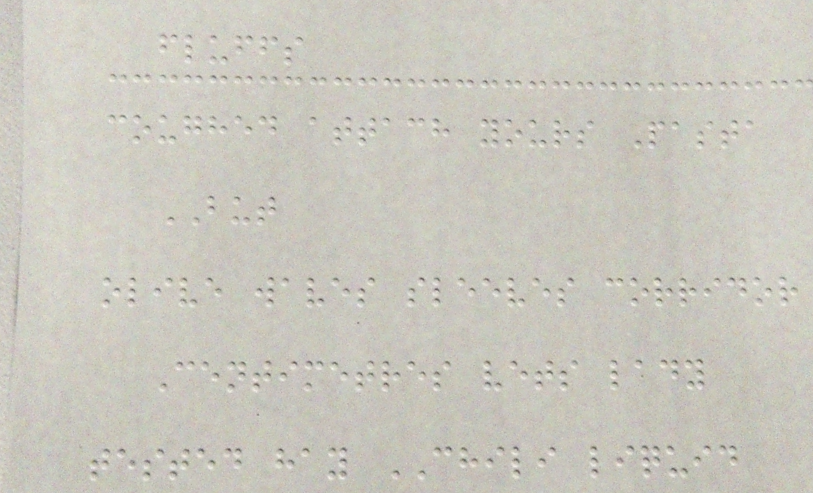fluffs
coughed attach yours Pasta
BUT
olive waves sleeves corridor
Centimetres vets lady
tested hay CHILI liquid
